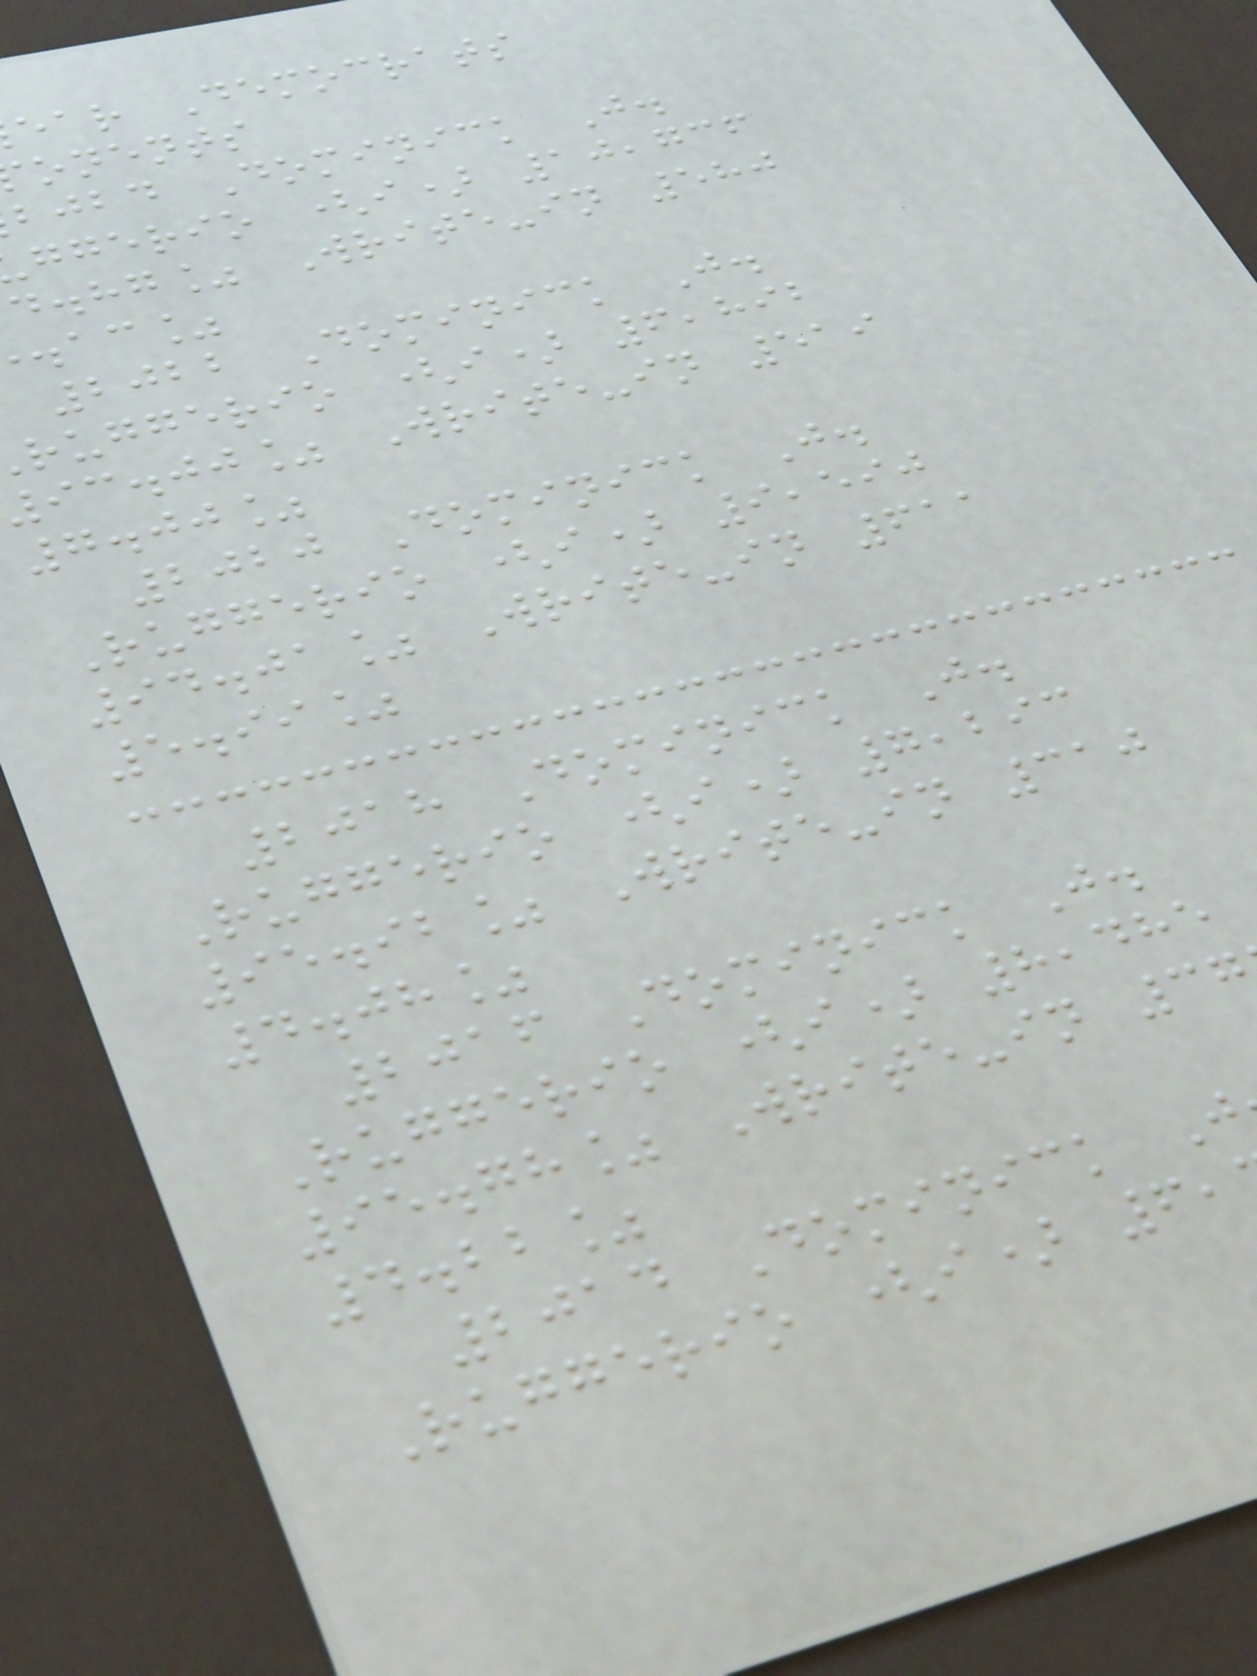ear Democrats
onents
bjbd Dominick J.
ggerio (i) 10,736
d.hg% Write-in 580
.ac%
2022 Dominick J.
ruggerio (i) 6,892
ic.jj% Write-in 519
7.00%
2020 Dominick J.
Ruggerio (i) 9,590
94.01% Write-in 611
5.99%
2018 Dominick J.
Ruggerio (i) 7,293
95.92% Write-in 310
4.08%
2016 Dominick J.
Ruggerio (i) 8,485
95.78% Write-in 37
4.22%
2014 Dominick J
Ruggerio (i) 6,
